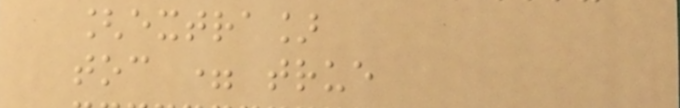[extra]
toc = true
